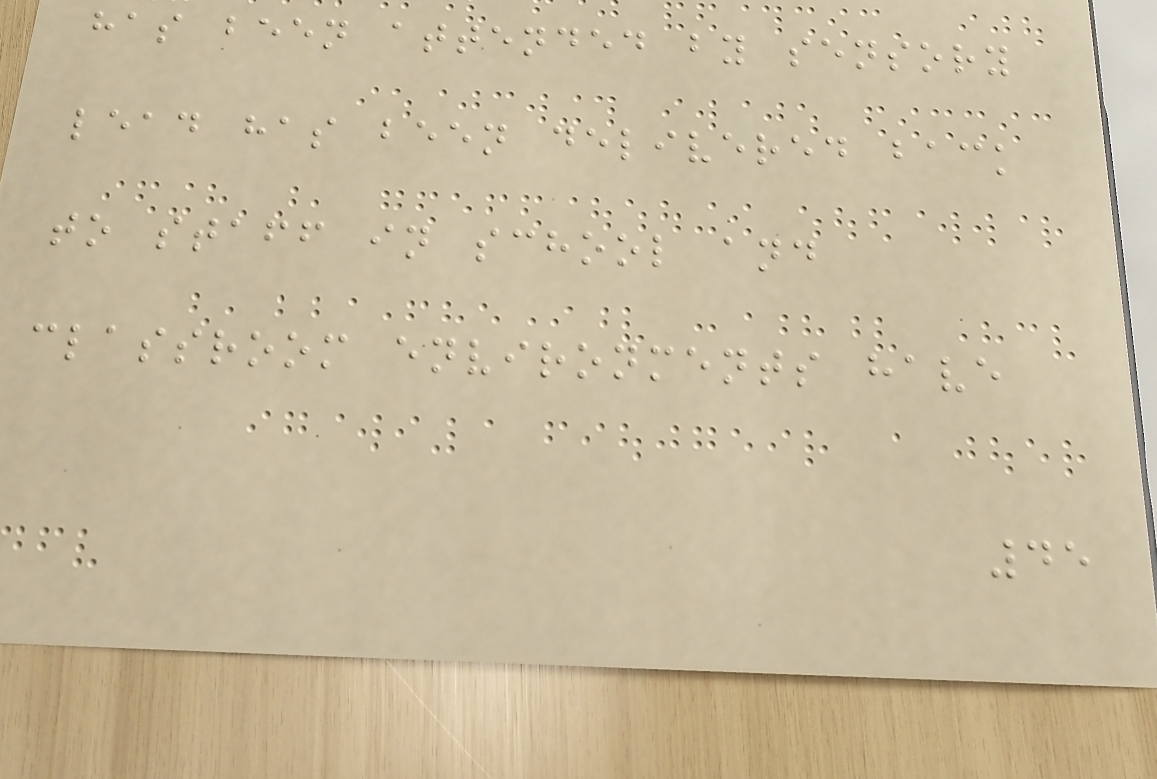has been attended by sensory
lead has been delivered back
to staff in school and
classroom environments have
45
